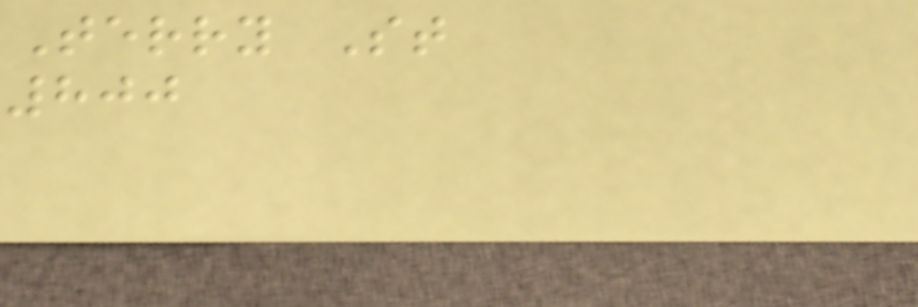Terry St
800
